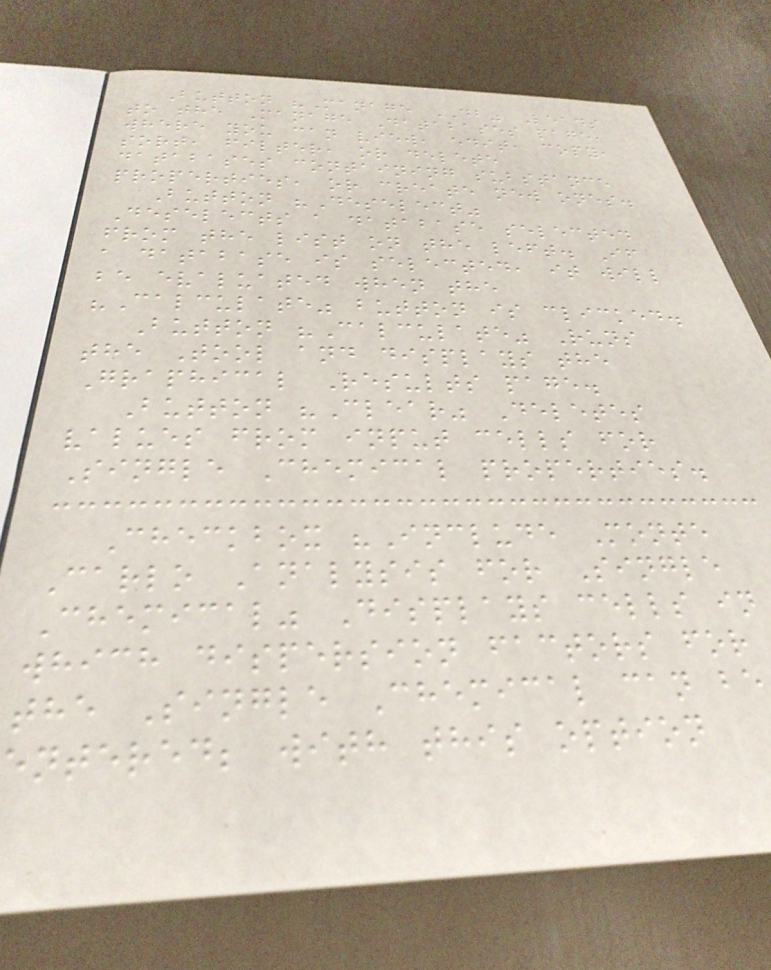Button "Manage DB" Leads
to the Manage Databases page,
where you can view, edit, copy,
sort, filter, or delete
databases containing substance
properties, or create new ones.
Button "Deselect"
Deselects a database selected
from the list on the left. If
a database is selected, it will
be evaluated when the
"Calculate" button is clicked.
Button "Calculate" Runs
the Tool and displays the
Graphical Results page.
Button "Clear" Deletes
values from input cells for
Single Chemical properties.
Checkbox "Include Monte
Carlo Analysis for Single
Chemical" Displays cells in
which dispersion factors for
the Single Chemical can be
entered; with this option
